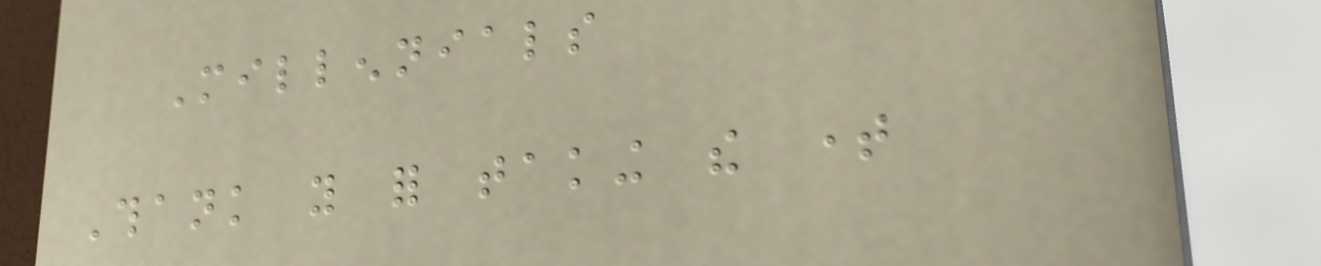Millennials
Thank you for taking the time
